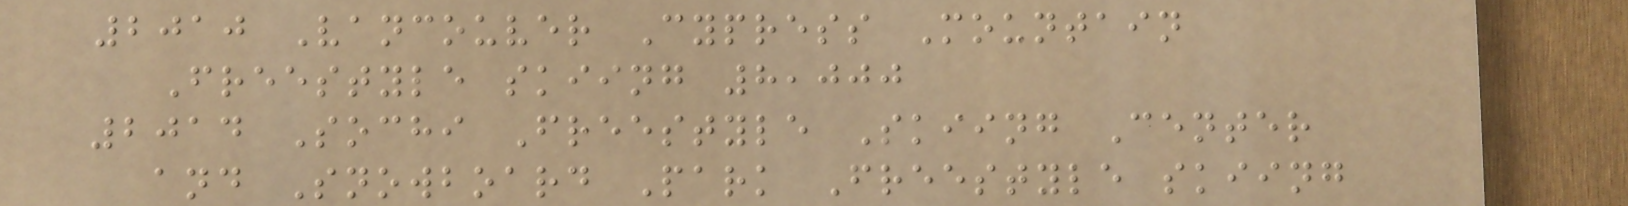2010 Vancouver Cypress Mountain
Freestyle skiing 8,000
2014 Sochi Freestyle Skiing Center
and Snowboard Park Freestyle skiing
